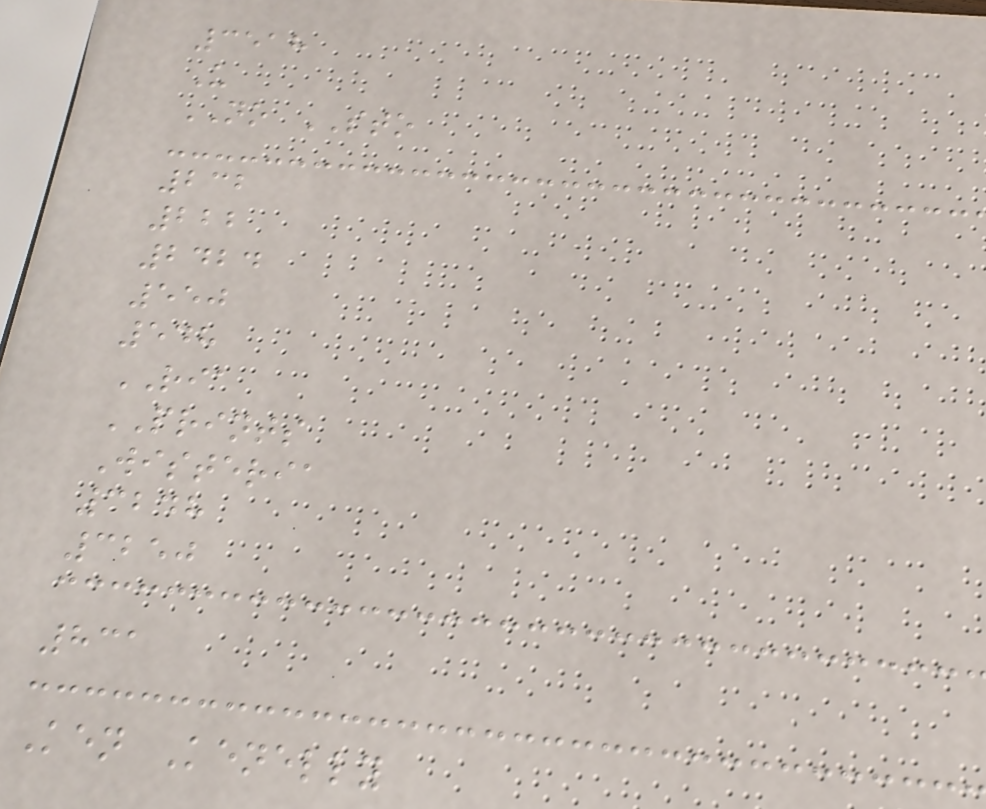3518
U
NO STO
232
222
2424
550
548
RIA
PRINTS
Wisteria
3248
3250
831
Ken Kenelly
